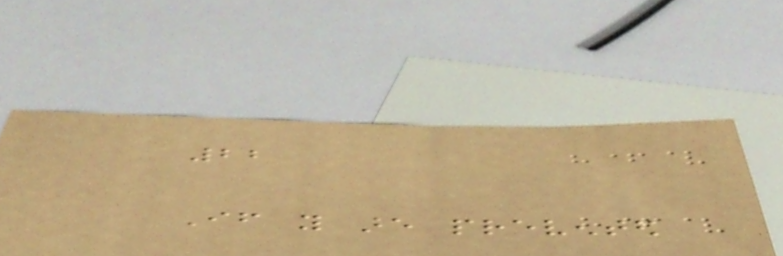22
If you are prevented
